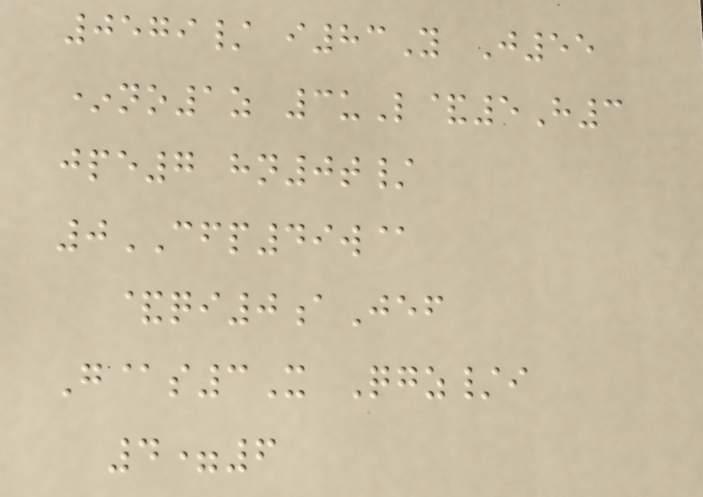0579/ i83Y J55
*no1z 3uL&5H3
jpe7 hn0t/
0CFP49w@
&qi0aJef
G@s3X Qgz/i
4=6
